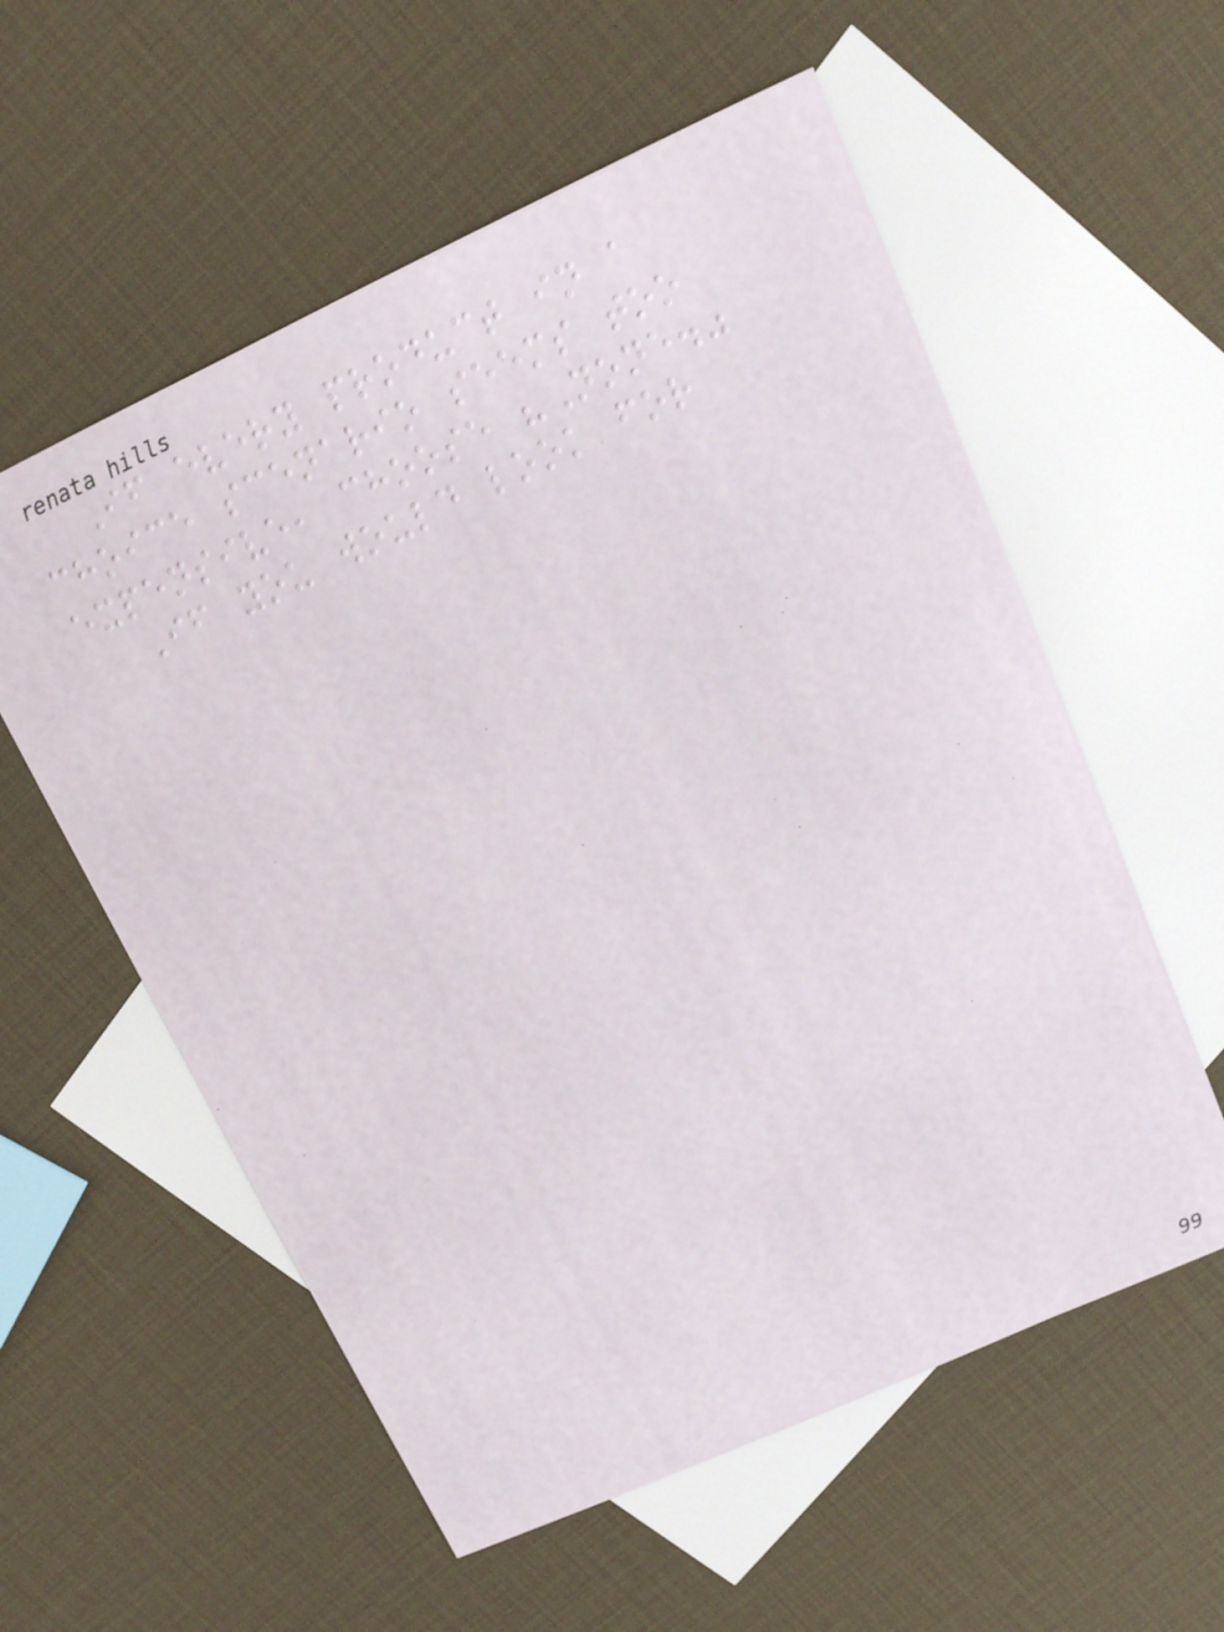If every product in a
choice scenario seems too
expensive, choose "None."
If you would look for
